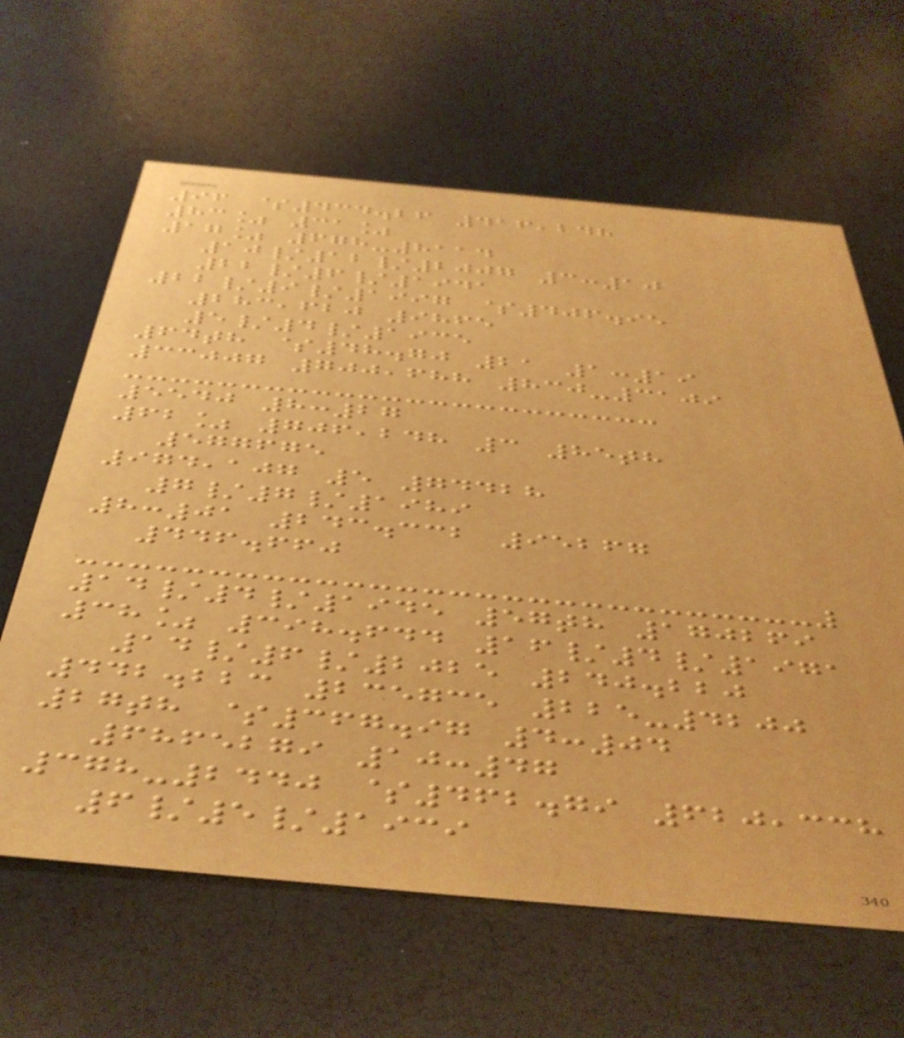96 $434.26 416,248
83% 31%
17% 678-8114
10/12/2007 3:10
22/6/1941
22/9/1997 $406.95
283,620 9865
5/4/1935
64th $48.70 21 1:19
33007 700,688 830-3109
5540 8:27
62% 706,248 3 85th
577675
974,107 5 74428
7/7/1989
8:01 243.332 95267
446.660
14/4/1945 57th 170269
38% 398.644 16/4/1971
14/6/2025 240.220
442.223 235735 225-4200
27th $367.97 4:04
6865279 10:47
378-2440 $462.79 620,338
6/5/1939
